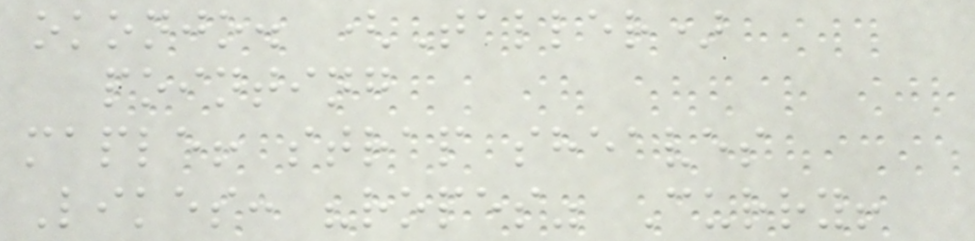okonjo. (Taller)
pointing
maple! strap sheaves
Likes: "ropes" Curry!
